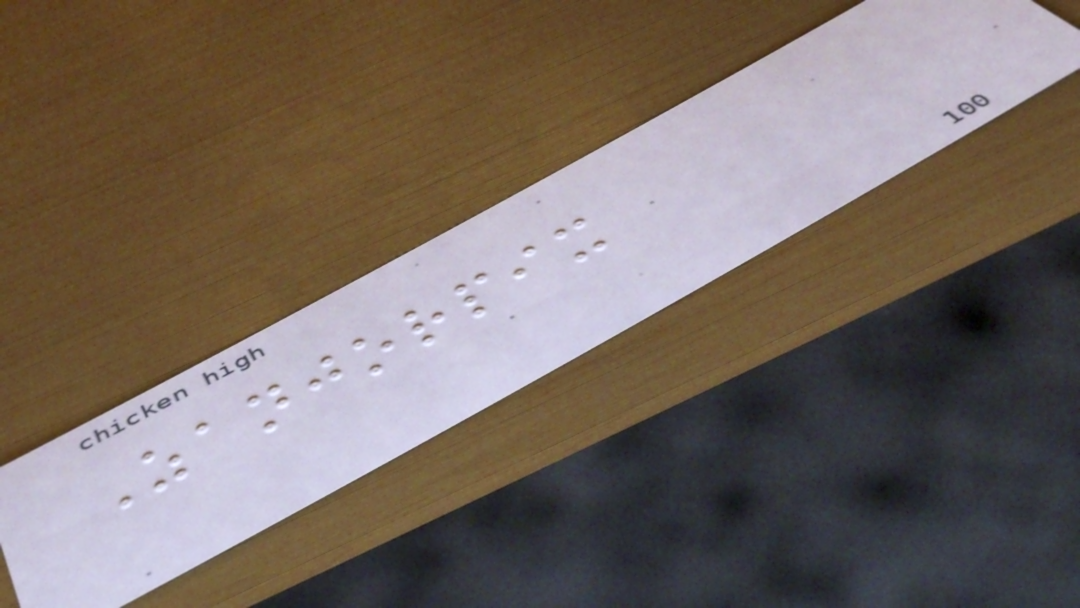Zanjorpix
